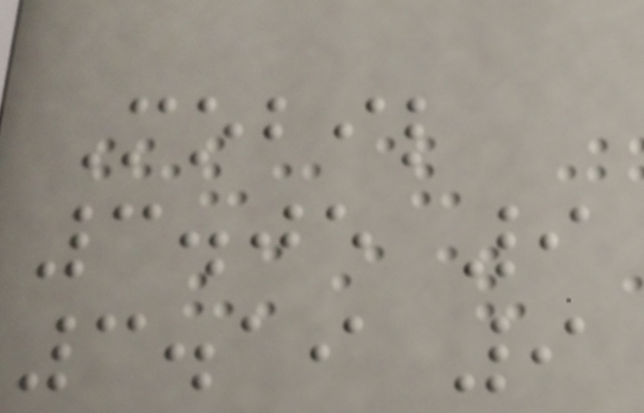Mobil
3.05 9
3.19 9
